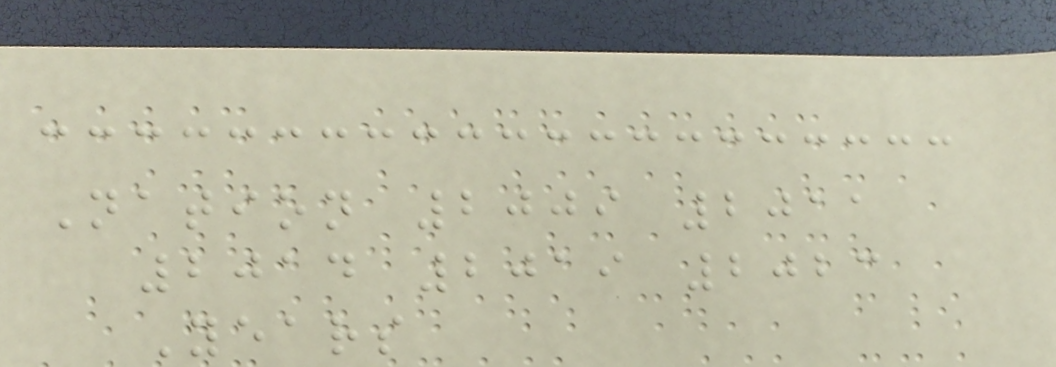Nation 2009 2011
2014 2019 2023
Years
